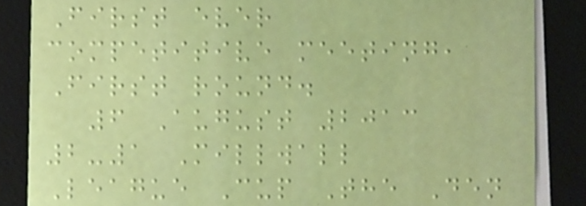First ever
competitive meeting,
First round.
6 August 2013
2-1 Millwall
League Cup The Den
